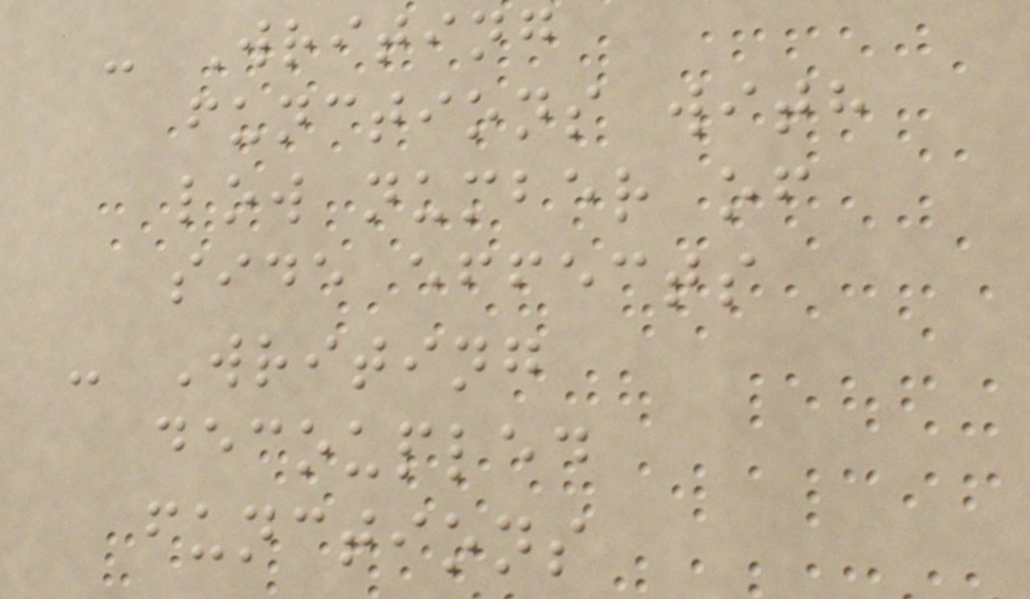- Writing
functions with
low number of
side effects
- Writing
decoupled
functions
